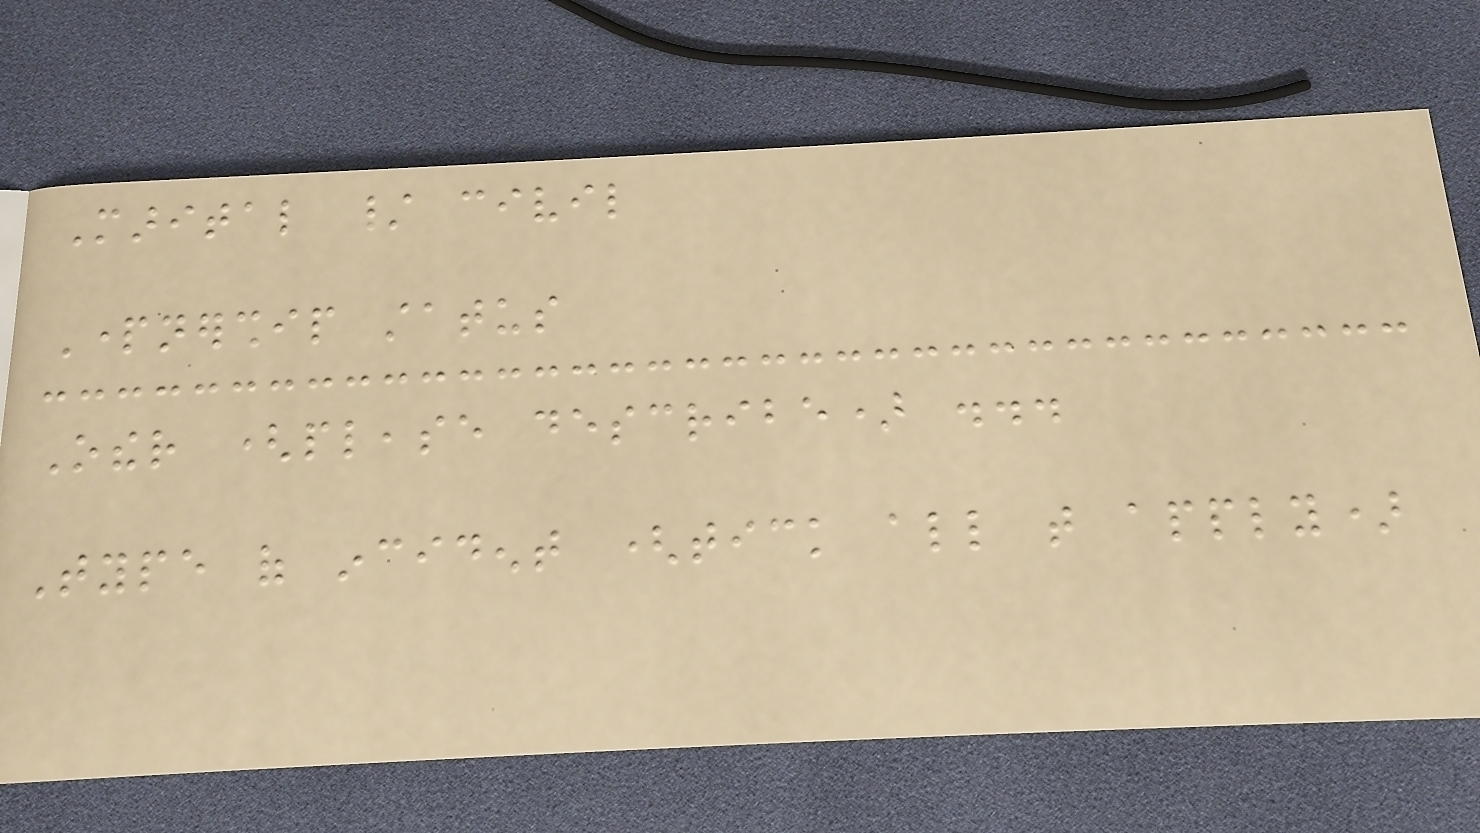Marital / civil
Partnership status
Other (please describe) ...
Type of incident (tick all that apply)
